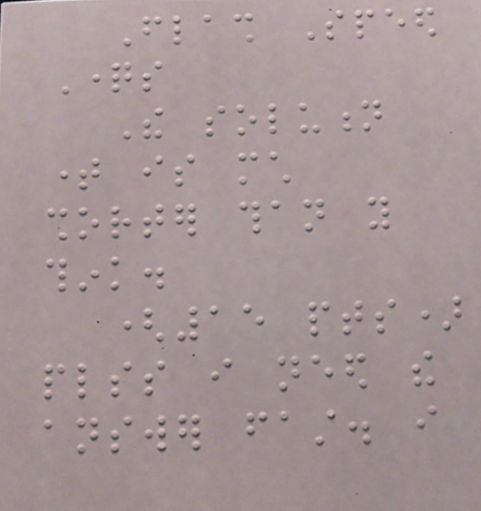Flash Speed
Questions
The solution
time is much
shorter than you
think.
(15 pts)
plss i need the
answer fast. i
